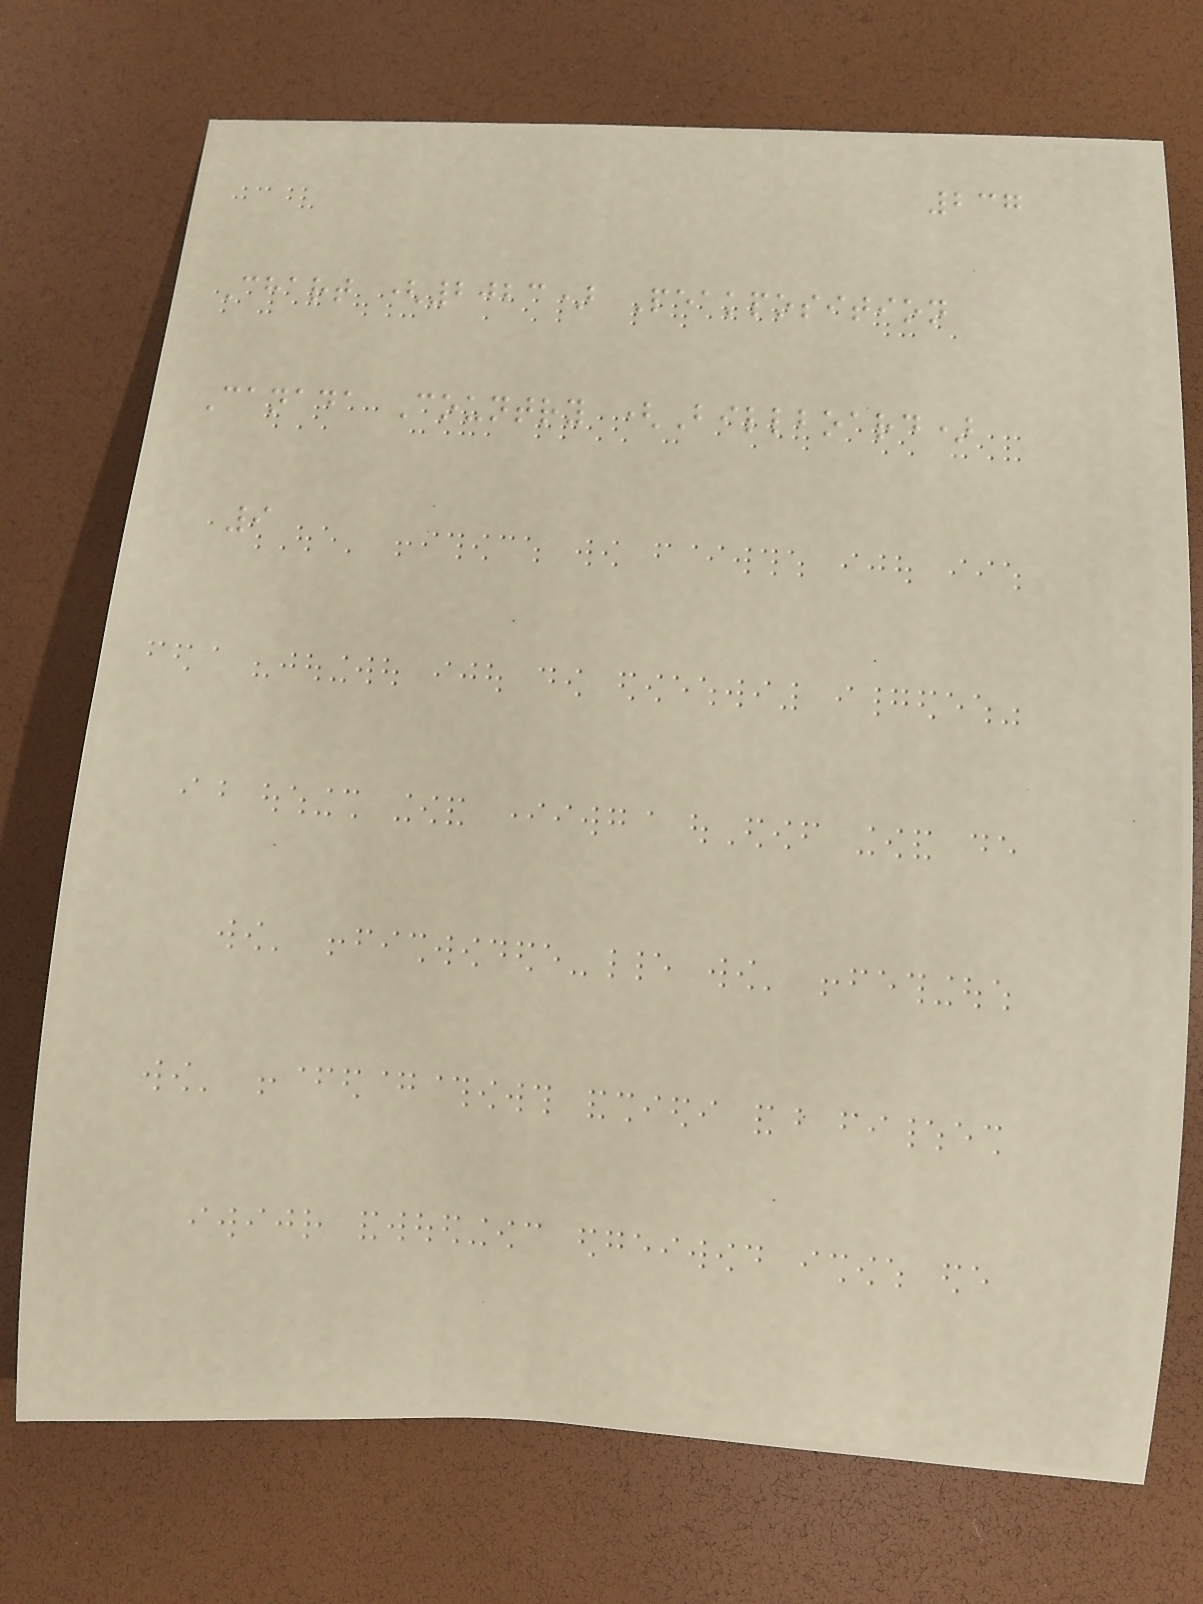237
Chart (2023) Peakposition
Canada Country (Billboard)
9
